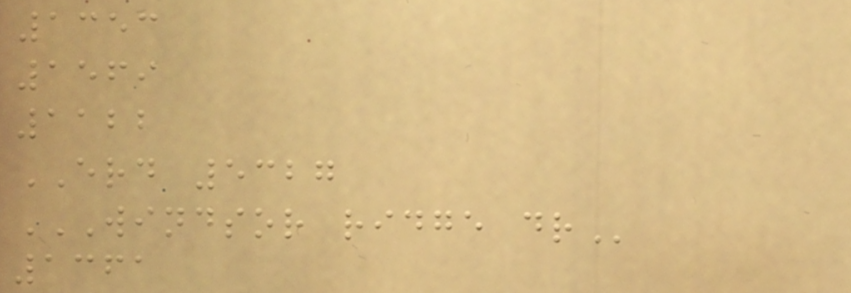1353
1569
1122
ERD 5327
WINDSOR RIDGE DR
1361
